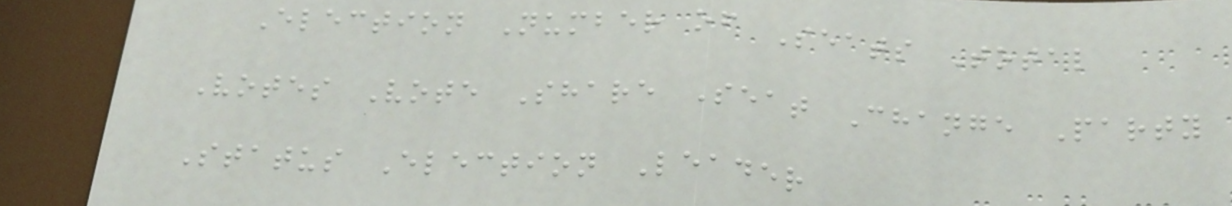Election Number of Seats Total
Votes Vote Share Seat Change Party
Status Election Leader
